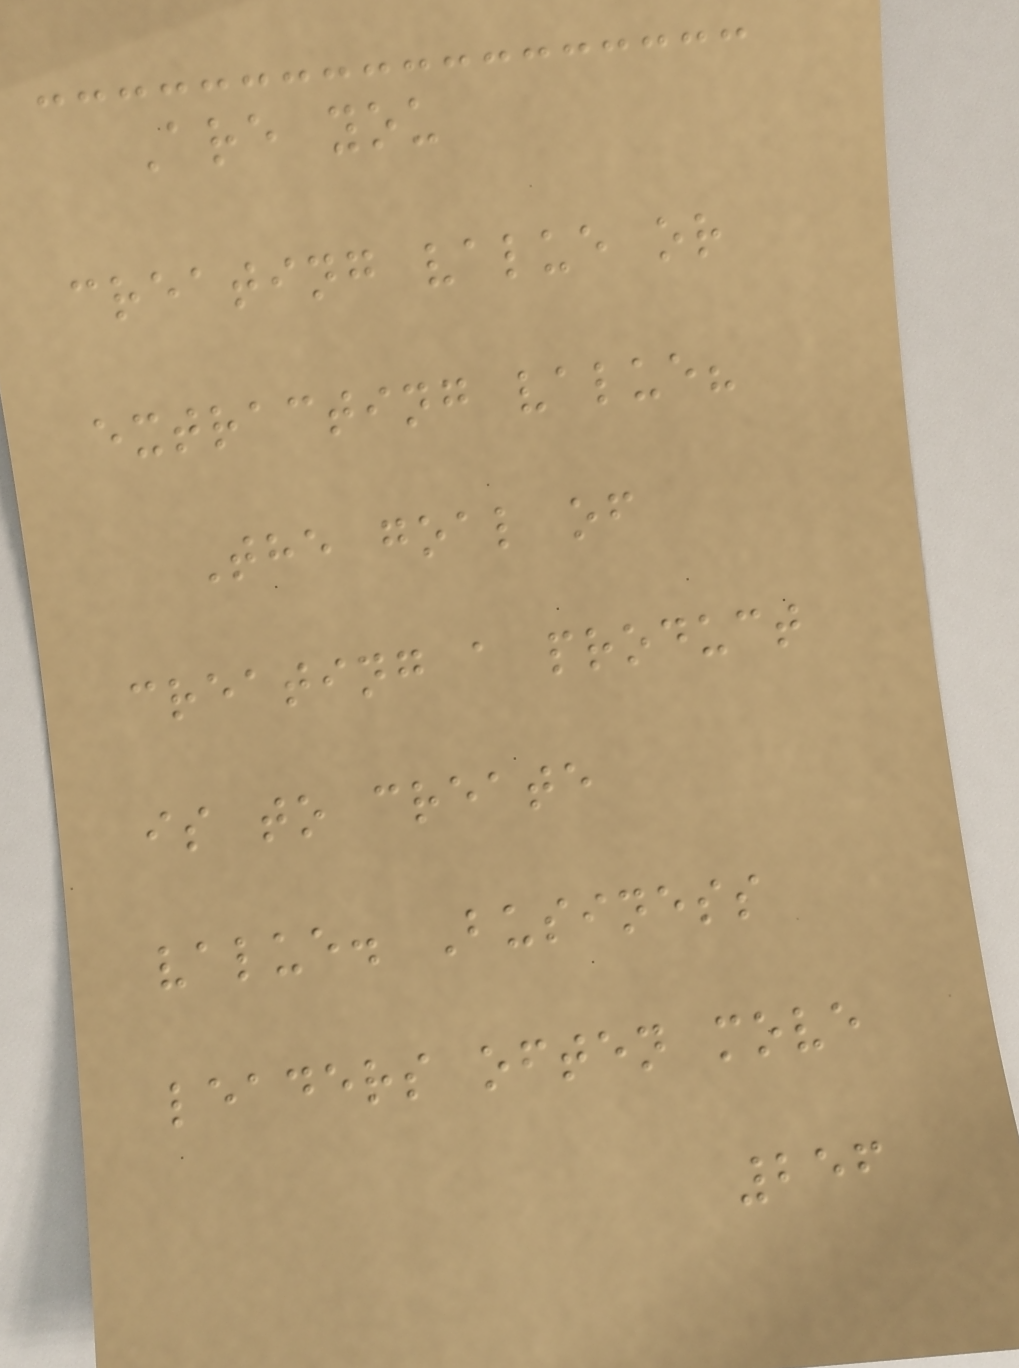Are you
creating value or
extracting value?
The goal of
creating a product
is to create
value. Business
leaders often move
256
